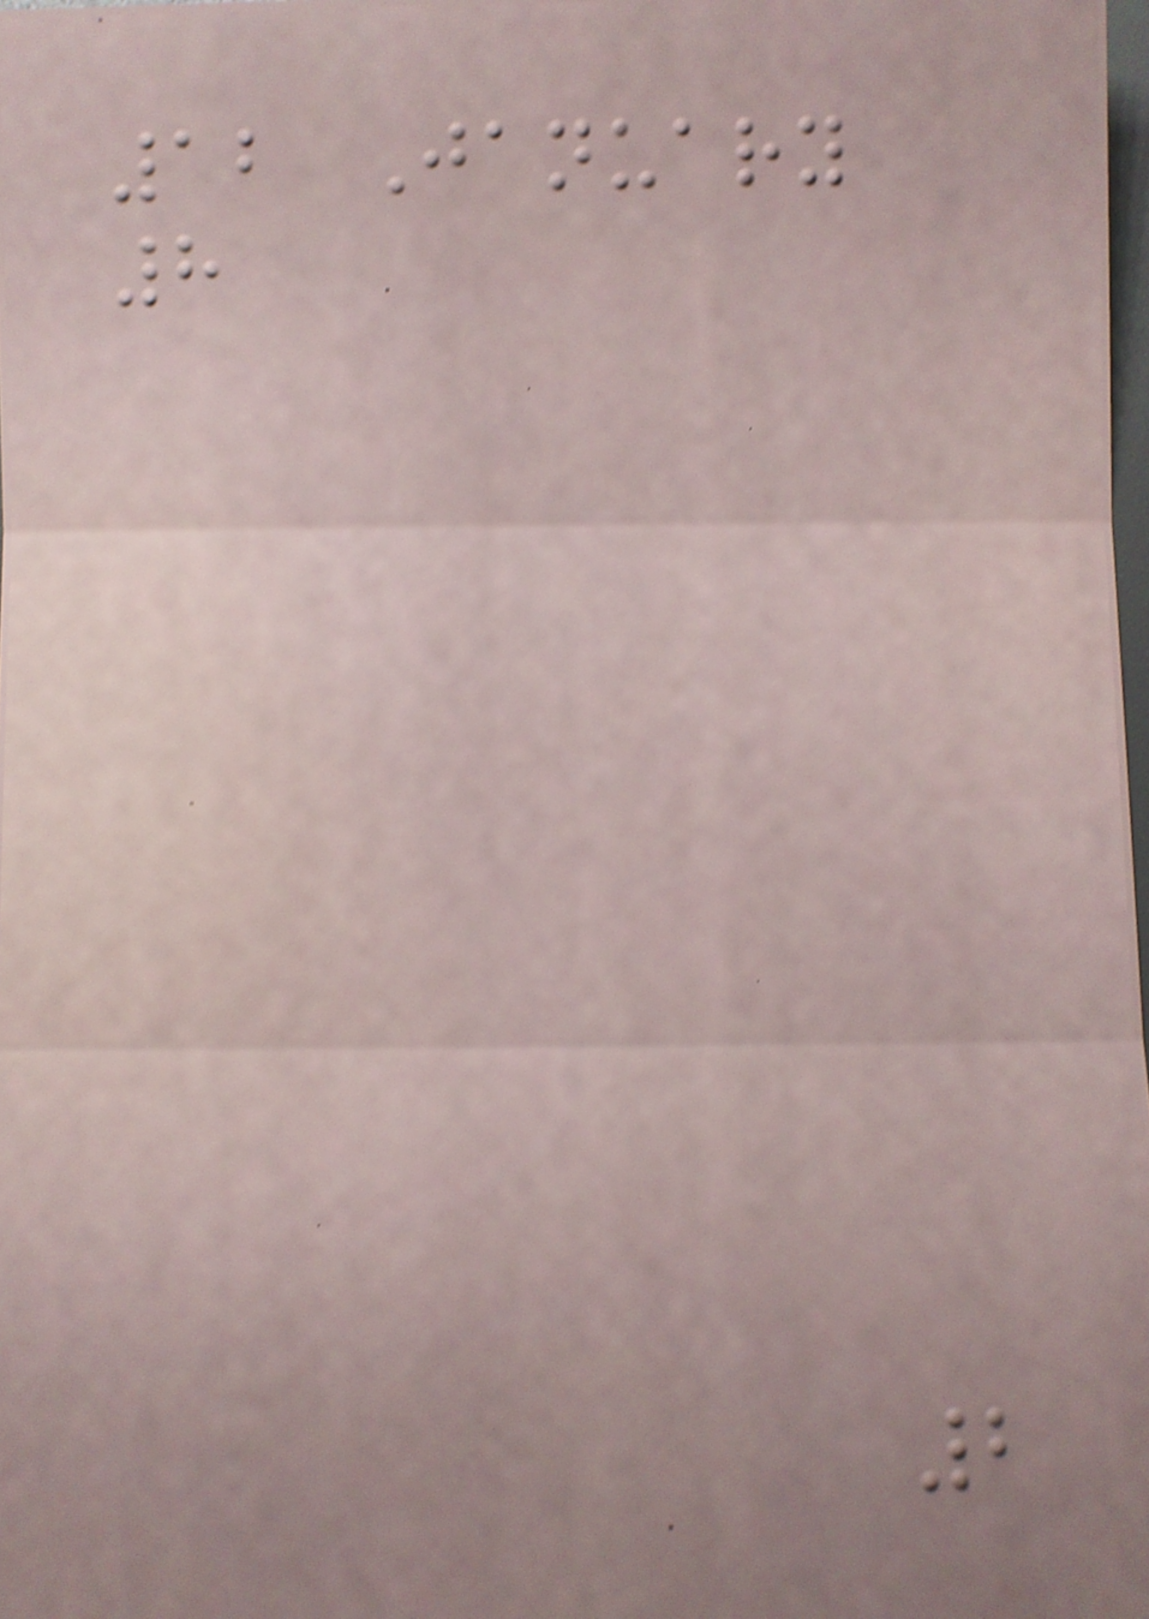12 January
8
2
